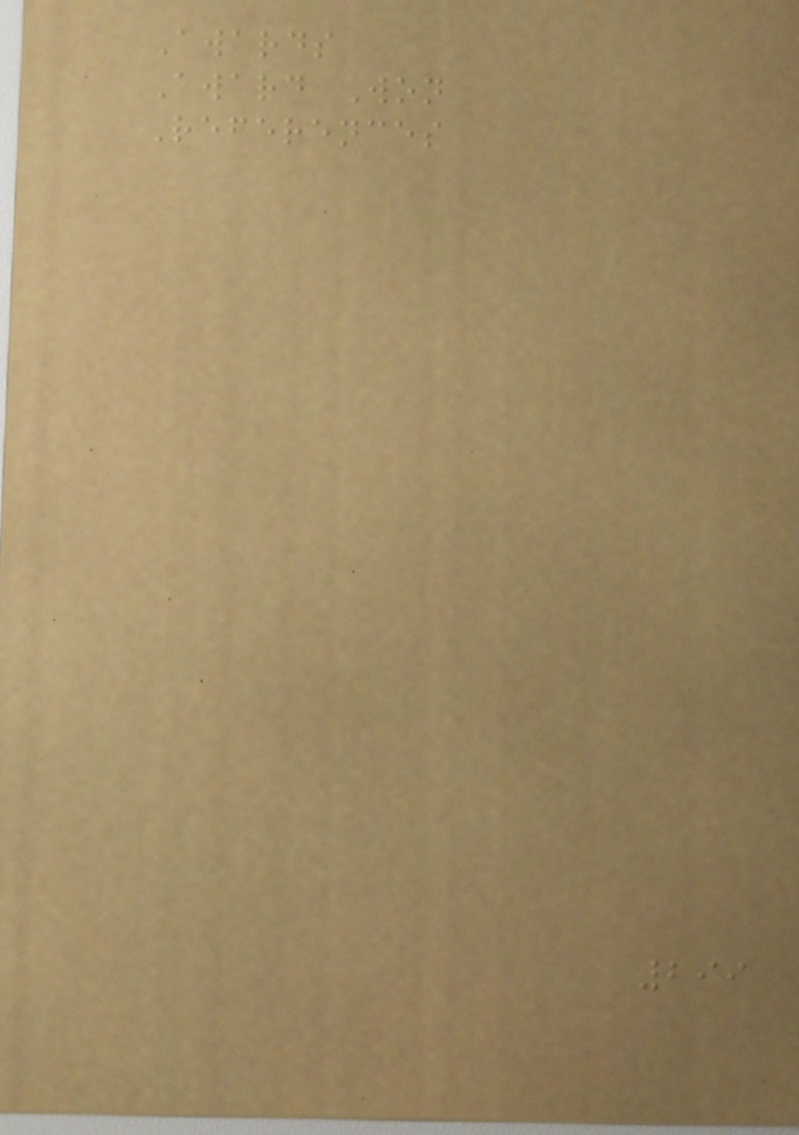Awards
Award Won
References
299
